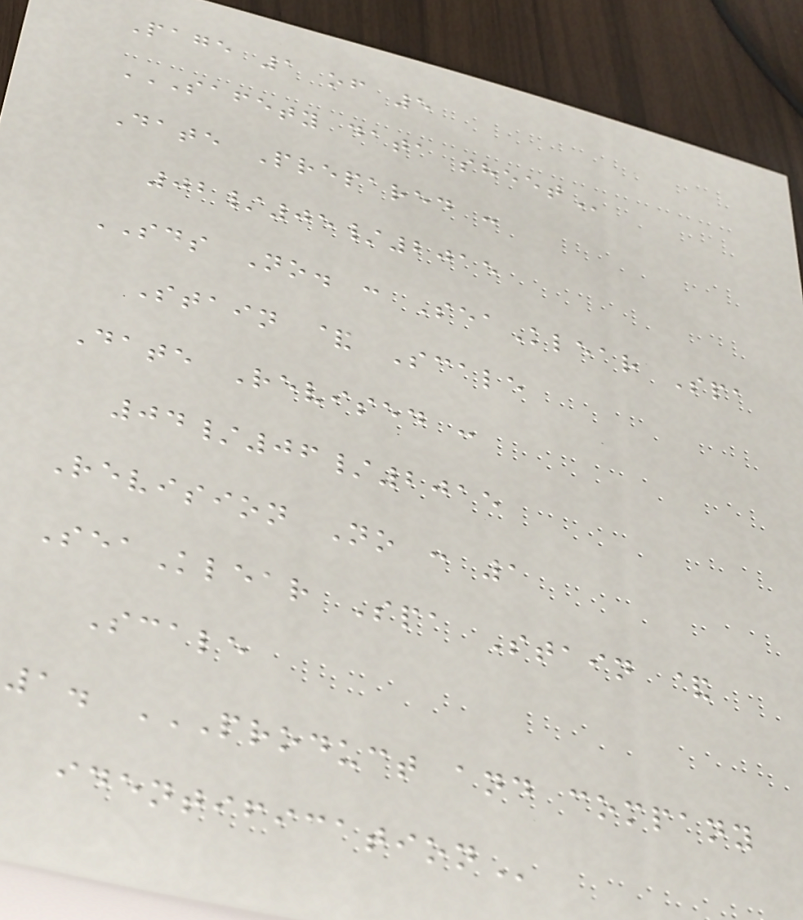Page 1 of 5
SAFETY DATA SHEET
Date Prepared :
02/05/2015
SDS No. : SeaKlear Spa
Stain & Scale
Date Revised :
04/06/2015
Revision No : 1
SeaKlear Spa Stain &
Scale
1. PRODUCT AND COMPANY
IDENTIFICATION
